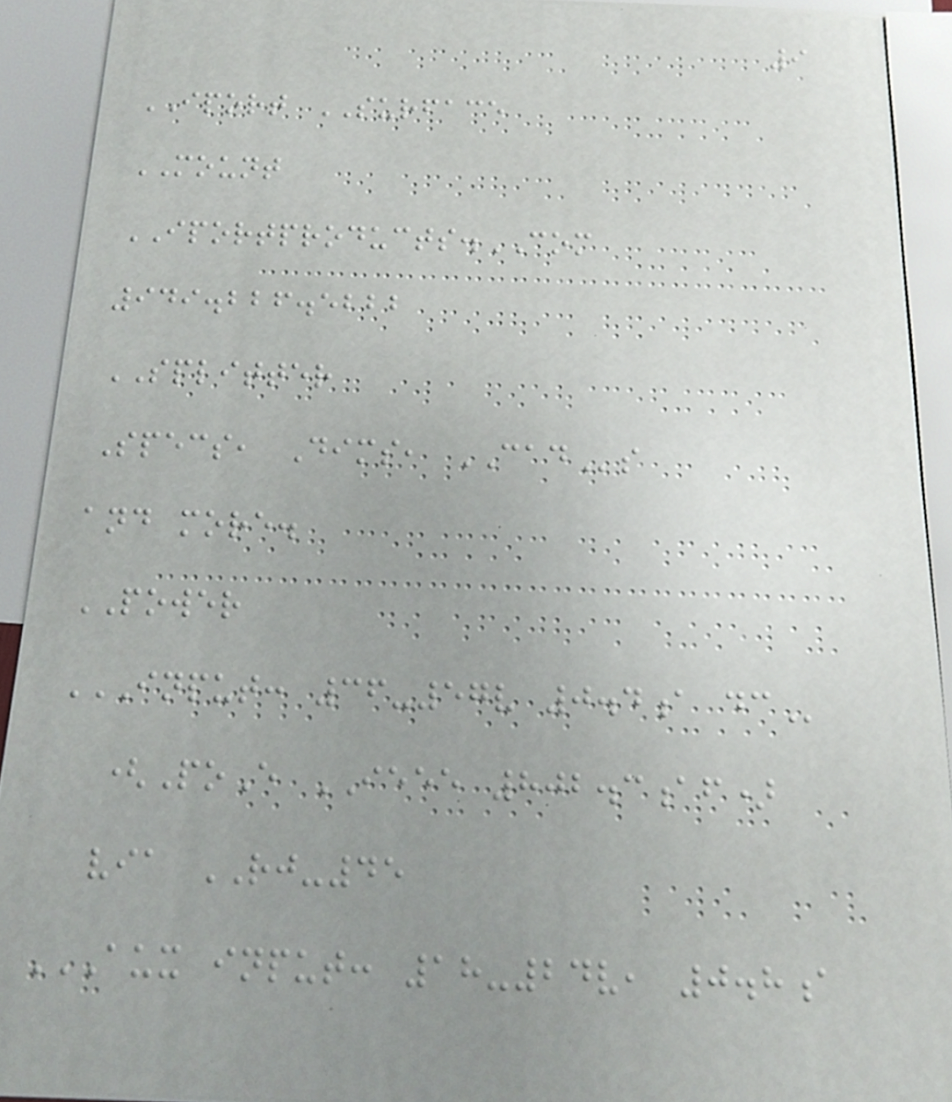9
IPORT SURFACE
MOUNT
IPORTPRODUCTS.COM
949.226.5222
SPLITTER
Specs, Dims, CADs
and more.
POWER
INPUT: 36-57V 0.4A DC
(PoE IEEE 802.3af)
via RJ-45
AUX INPUT: 18-24V, 0.8A
